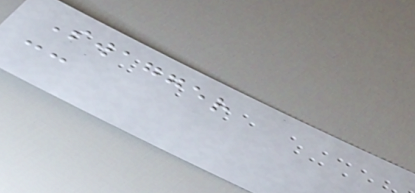Swagger
--
